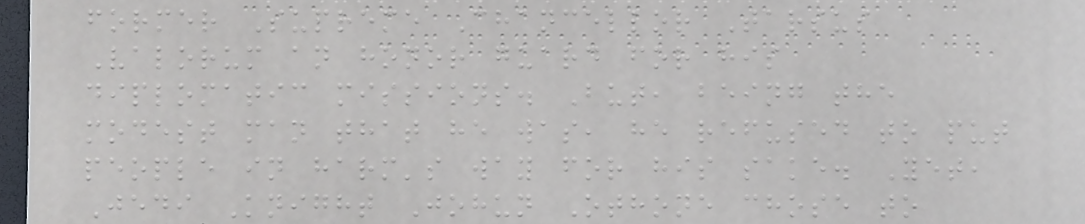former Supreme Chancellor Tarsus
Valorum an honor guard for his
diplomatic missions. But, being the
modest man that he was, he refused to put
people in harm's way for his sake. Yet,
Jedi Knight Johun Othone chose to
